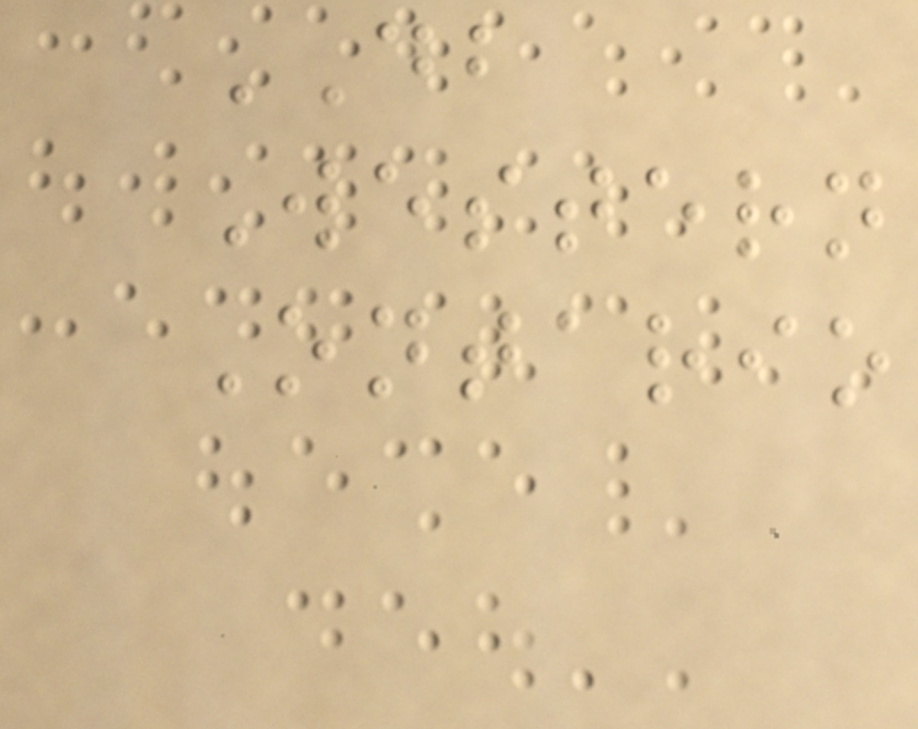DB
Western
Ontario
